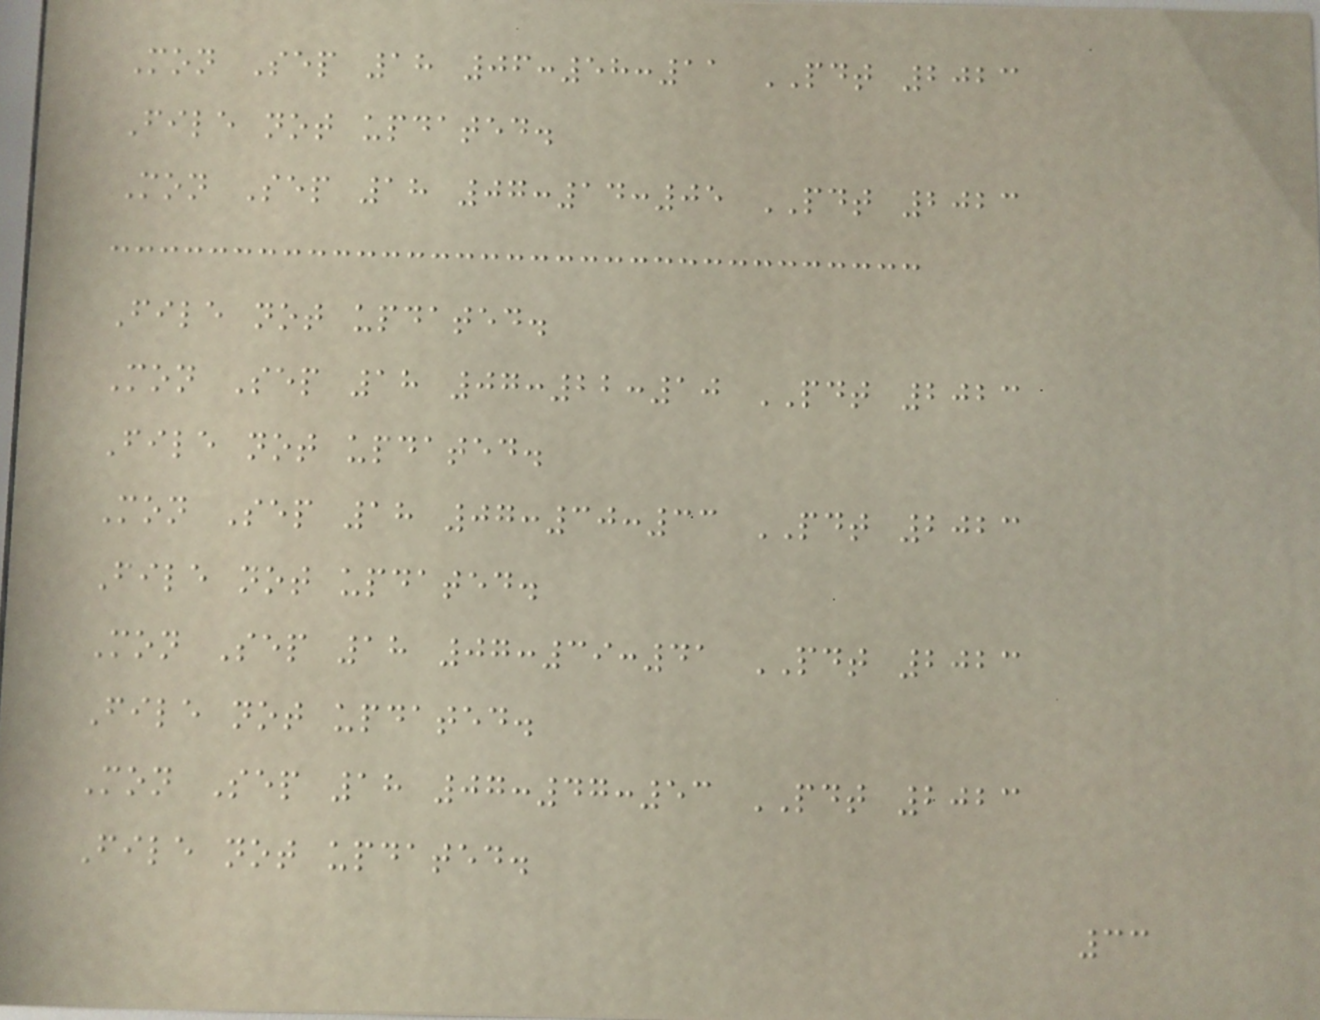Mon Sep 18 06:58:11 PDT 2023
File not updated.
Mon Sep 18 07:14:05 PDT 2023
File not updated.
Mon Sep 18 07:22:10 PDT 2023
File not updated.
Mon Sep 18 07:30:33 PDT 2023
File not updated.
Mon Sep 18 07:39:41 PDT 2023
File not updated.
Mon Sep 18 07:47:53 PDT 2023
File not updated.
33
